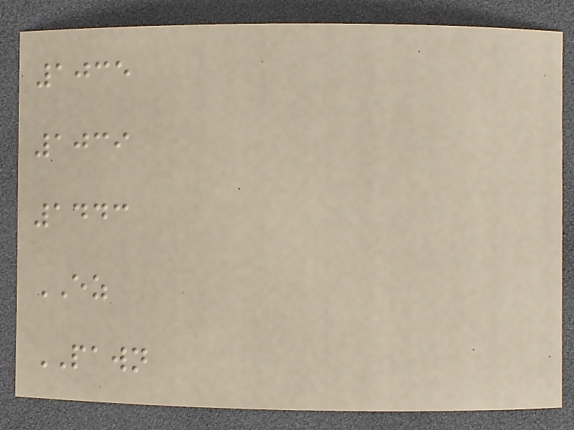1035
1039
1443
EZ
PAWN
